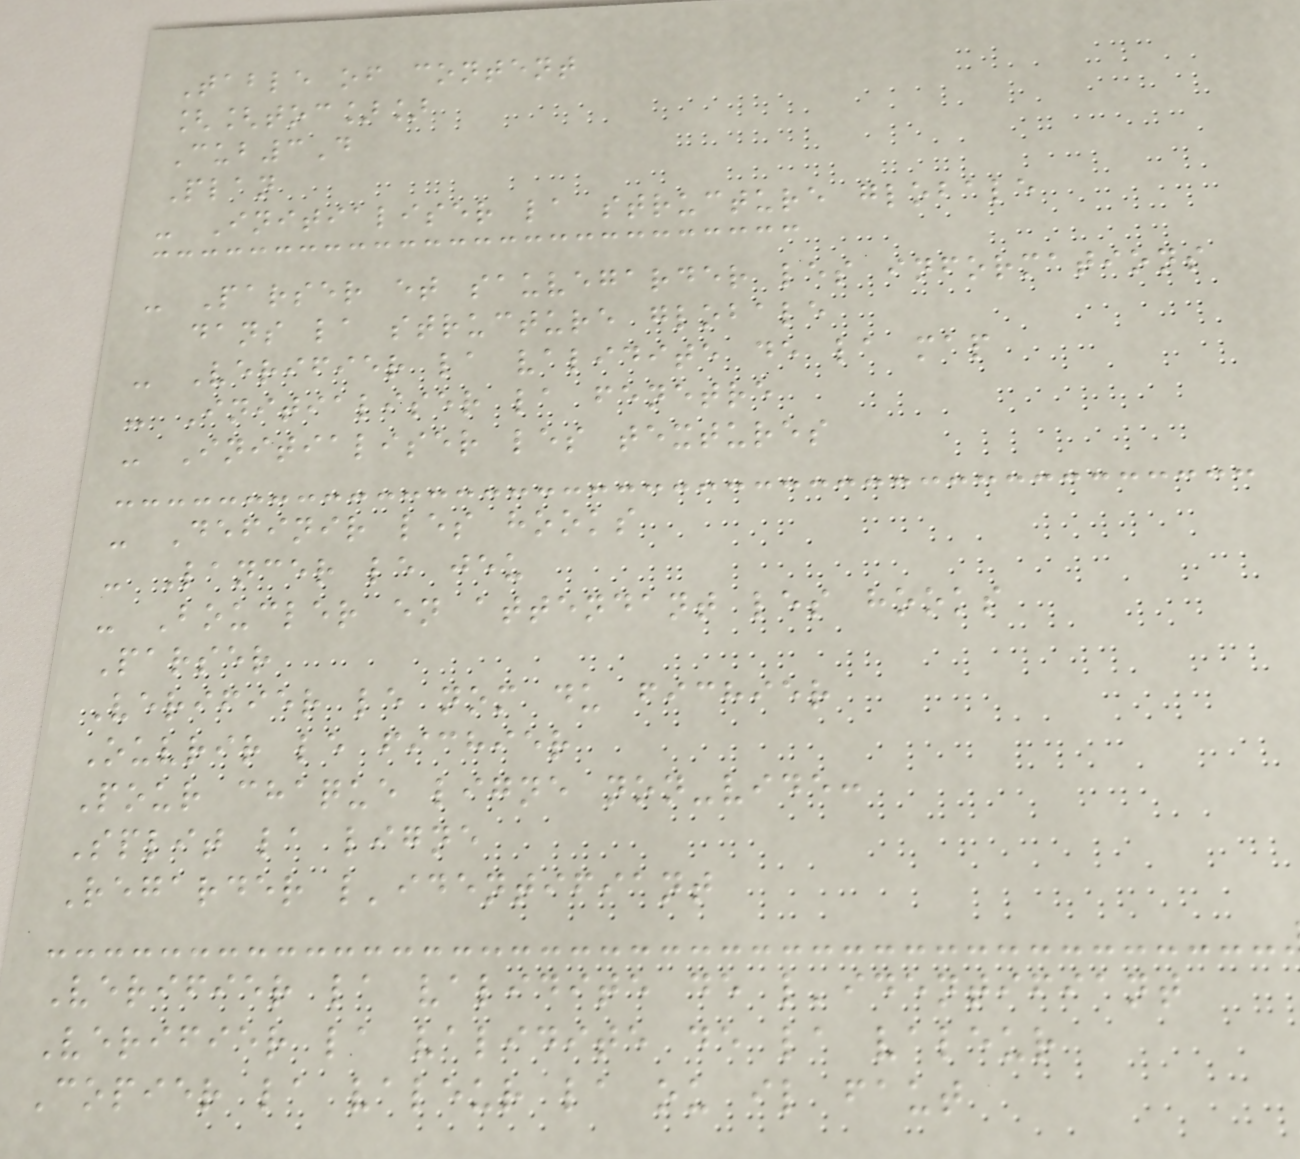Table of content
[[toc]]
Cub3D
Plan
- Initialiser la structure globale
- Parser et sauvegarder les informations
dans la structure globale
- Verifier la validite de la map
- Initialiser la fenetre
- Initialiser les textures
- Definir les hooks
- Lancer le jeu
- Boucler en attendant les hooks
Parser
Verifier le nom du fichier
Ouvrir le fichier
Pour chaque ligne non-vide:
Split la ligne
Regarder l'identifiant
Verifier la validite de l'identifiant
Verifier la validite de la valeur
Copier la valeur la ou il faut
